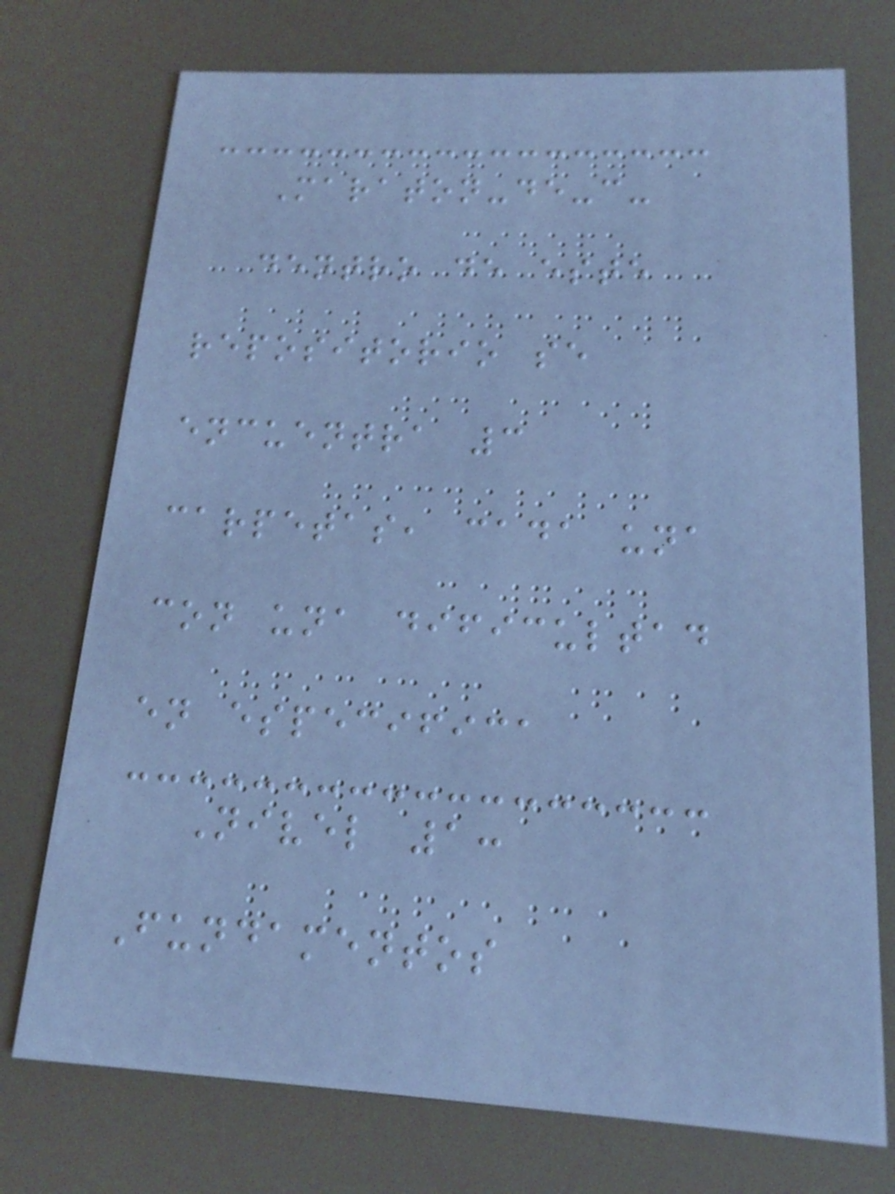Maraton-de-c-
dentro de este
repositorio se
encuentra 3
carpetas, cada una
con una dificultad
en especifica
Nivel 1:
Fundamentos
